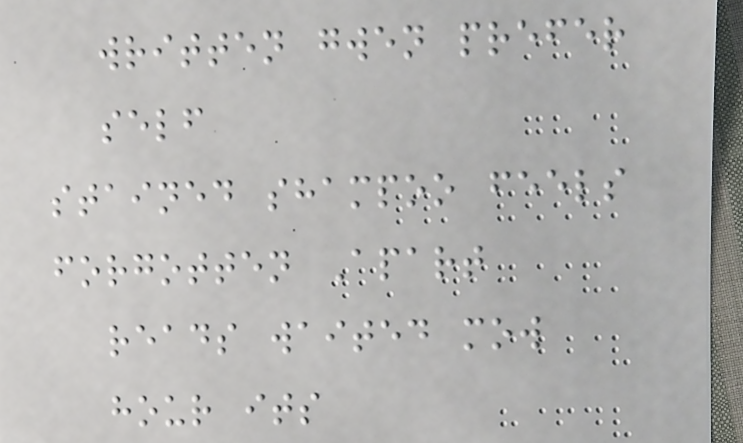written gwen prefer
self
stained shampoo feels
forgotten Apart
reads waited mow
hour its
